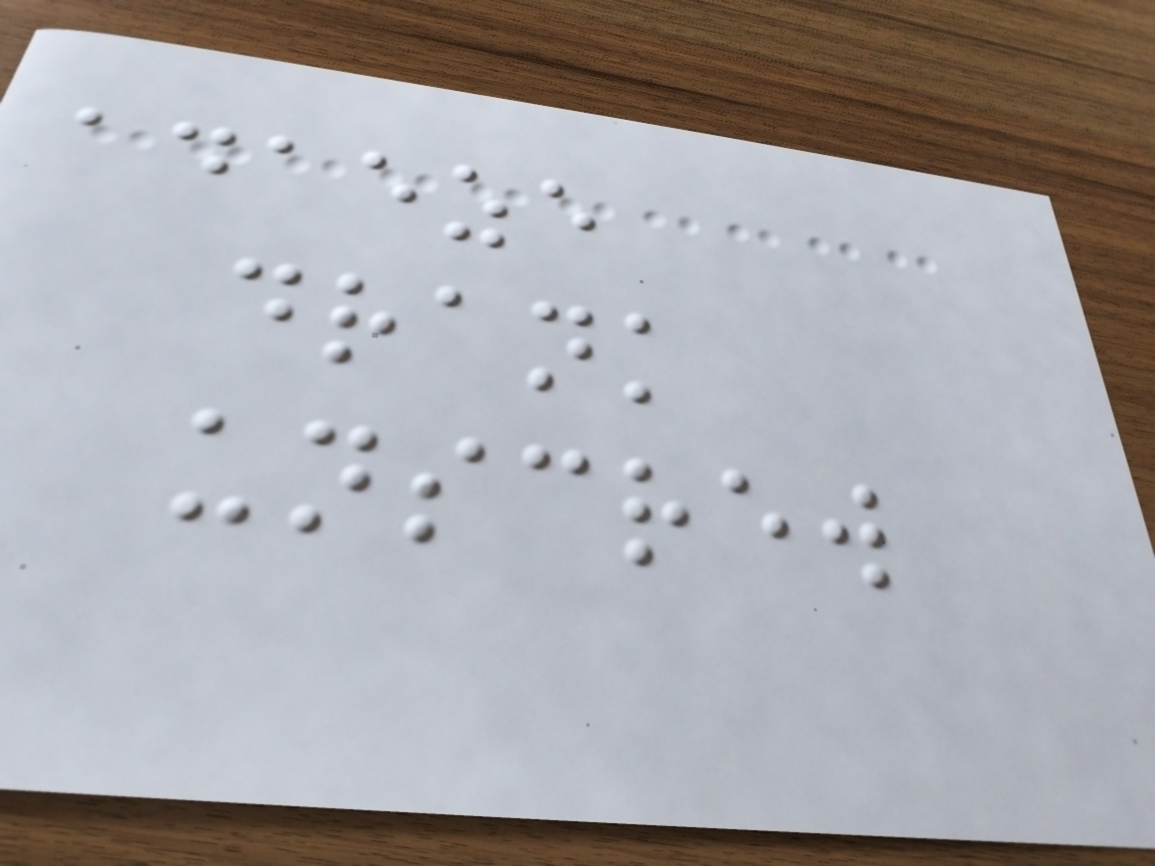adaeze
drank
unscrew
